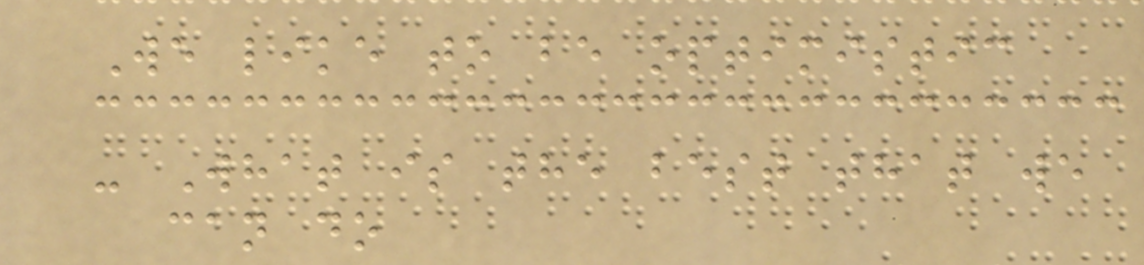We like to be optimistic
- What is the best that we
can do
